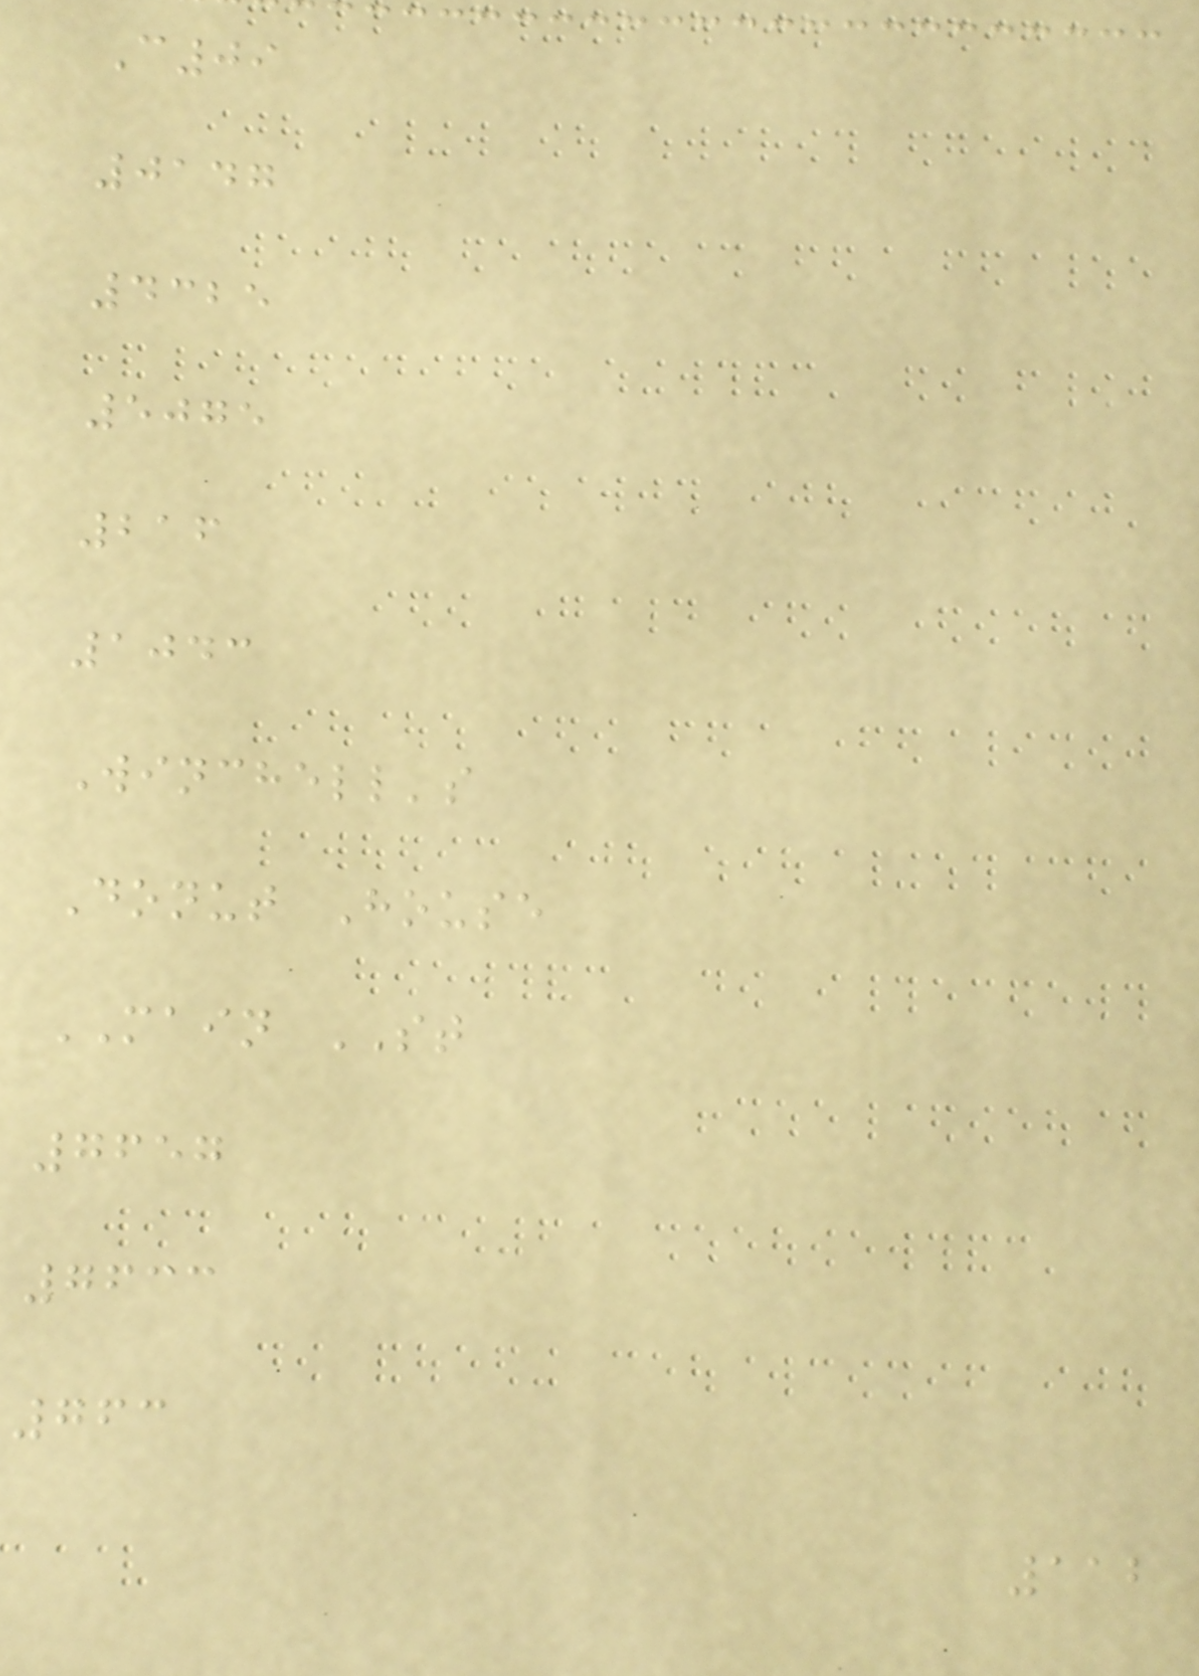C09
0147
4325
5075
216
1043
Winchell's
Donut House
MAIN ST
7657
7633
763
112
